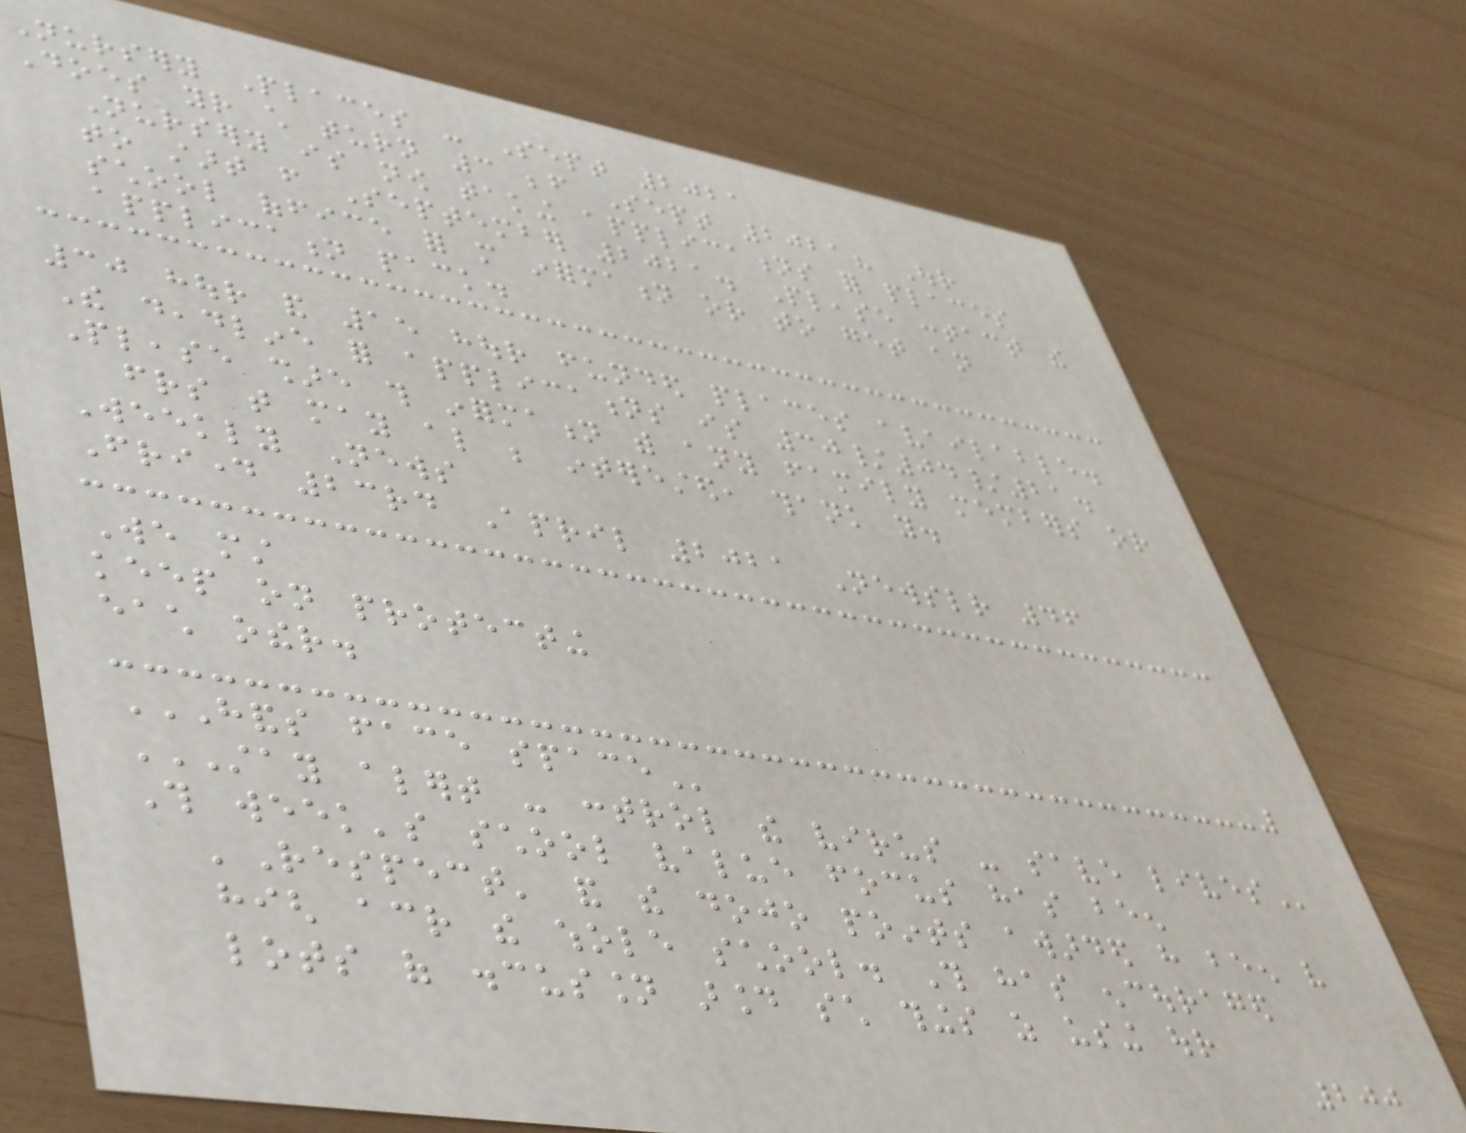Nursery Places - Sept 2021
Does your child turn 3 before Sept 2021? Our
Nursery is now taking applications for places
to start from September 2021. Please contact the
school office for more information or to get an
application pack.
30 hour and 15 hour funded places available.
The deadline for applications is 30/04/21.
Please share this information with any family members or
friends that may also be interested, thank you.
Weekly News
Friday 23rd April 2021 Newsletter 46
We must
keep on protecting
each other.
HANDS FACE SPACE
STAY ALERT - CONTROL THE VIRUS - SAVE LIVES
This week's school value focus has been
'Respect' and the dojo points awarded have been very
high across the whole school. This has encouraged
lots of discussion around such things as using our
200
